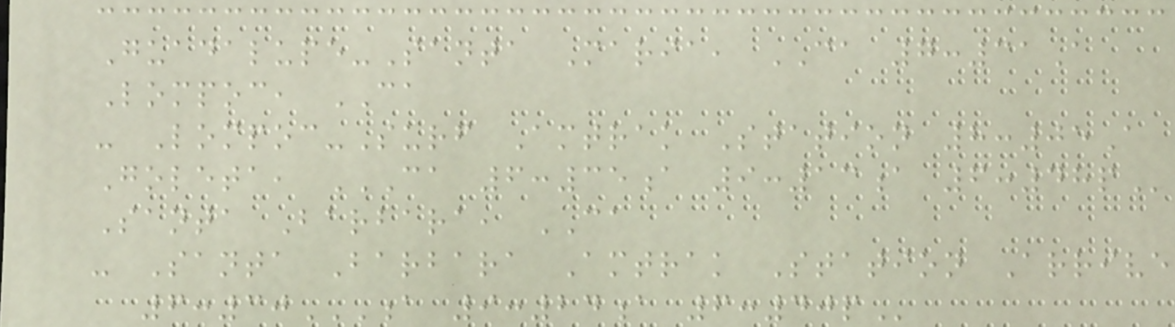Guadalupe-Santa Maria, CA 7:31A
Lompoc, CA
- Lompoc-Surf Amtrak Station 8:05A
Goleta, CA 6:35A 9:13A 6:48P
Santa Barbara, CA
- Santa Barbara Amtrak Station Arrive
6:30A 9:24A 6:40P
